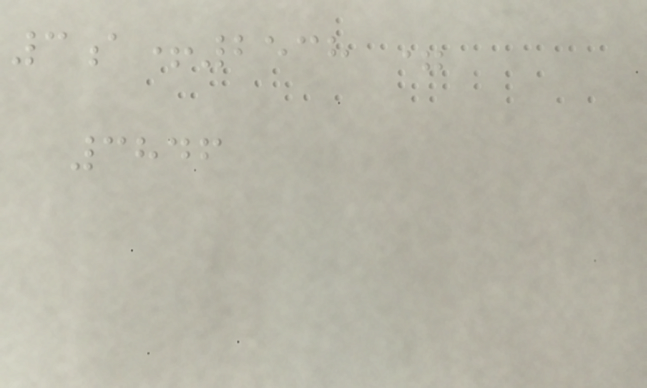3a+2538 =
3846
